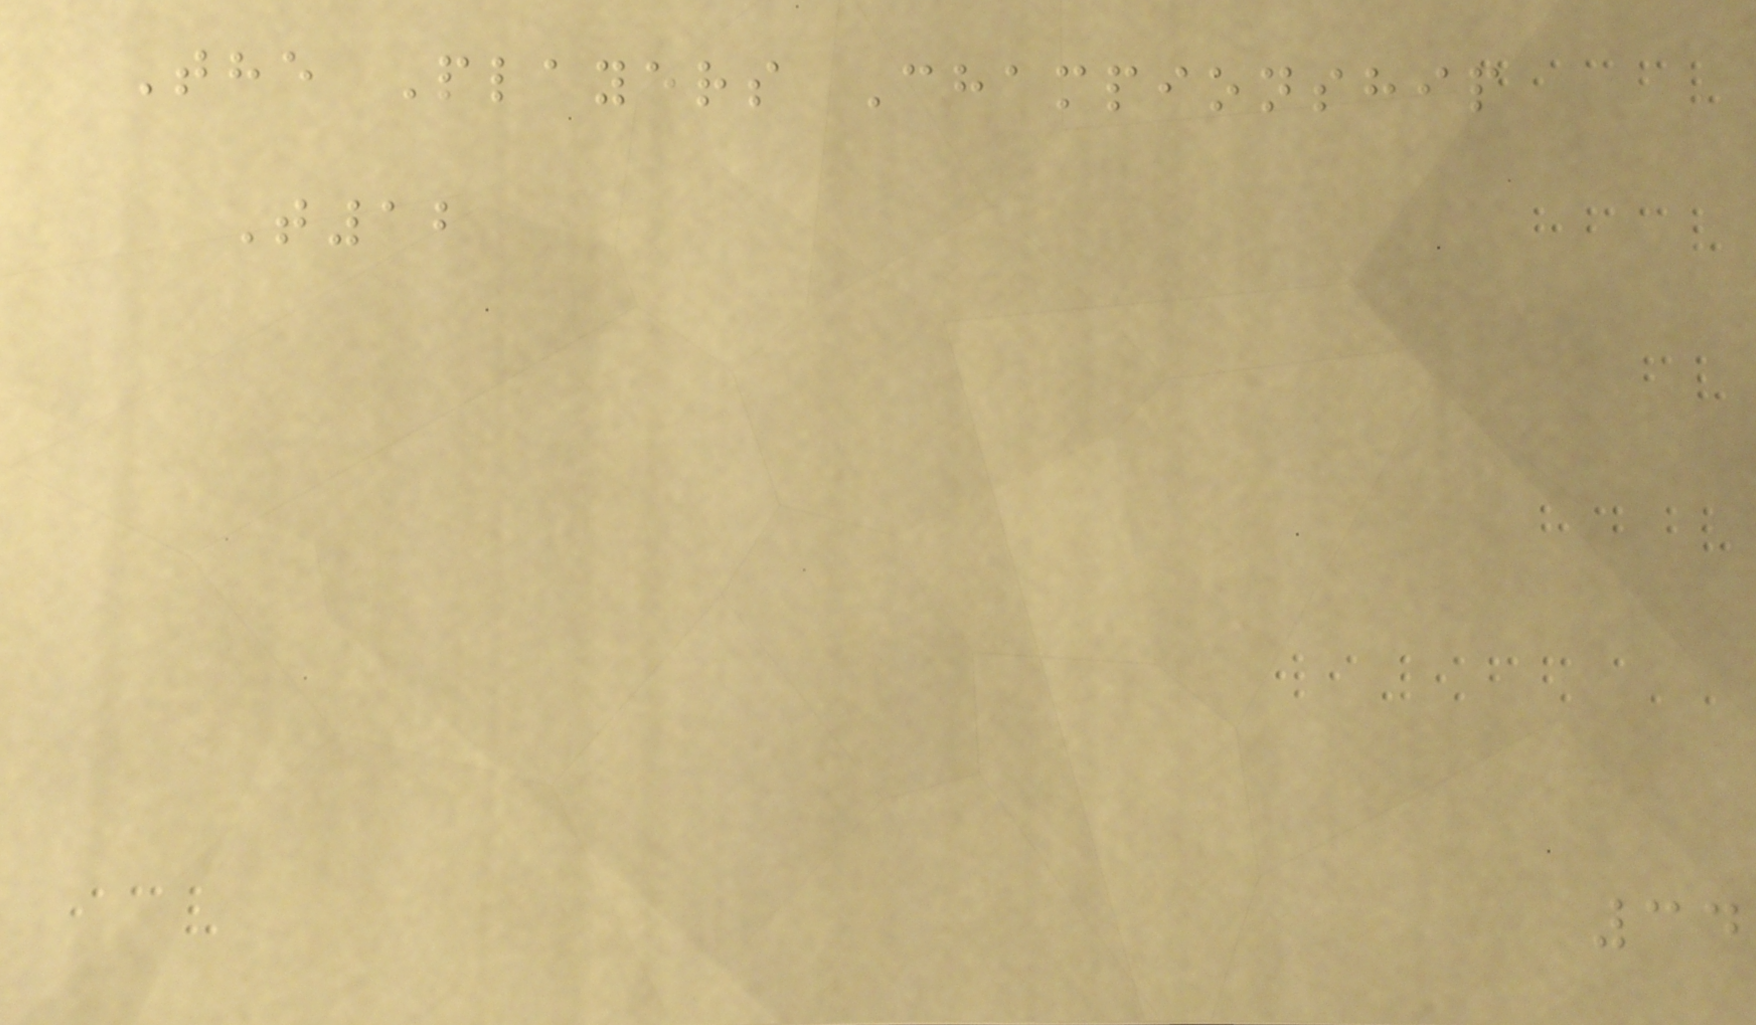The Players Championship
T12
34
